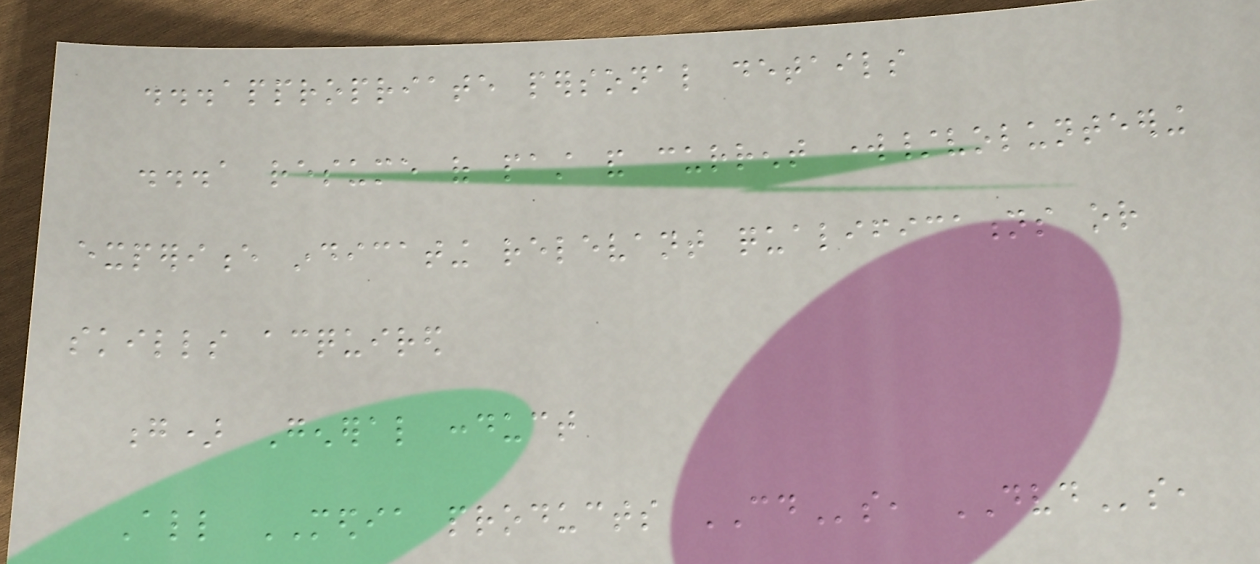...appropriate personal details
...a resume of past and current work/volunteering
experience indicating relevant qualifications or
skills acquired
g) General conduct
All MEDIA products CDs, DVDs,
